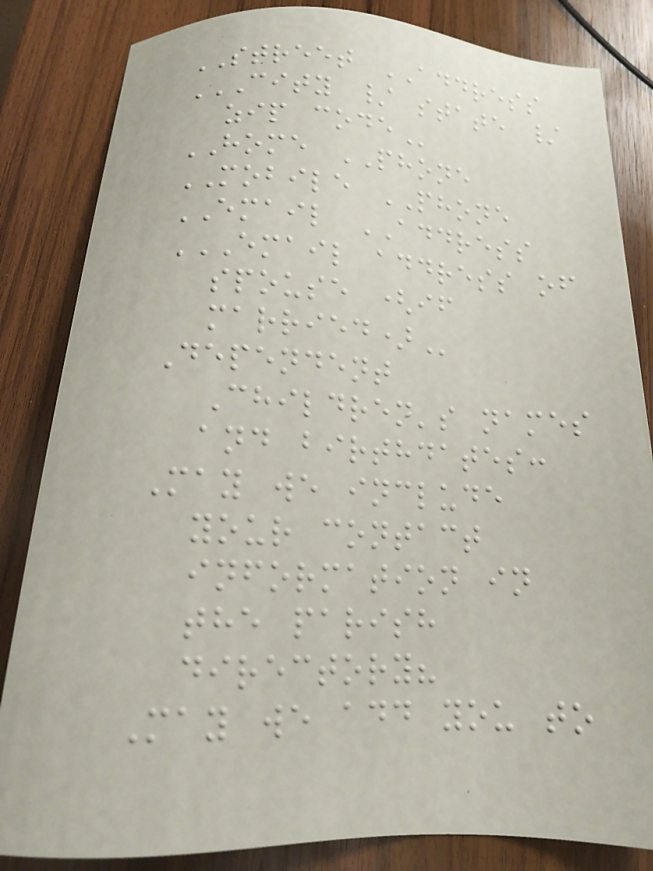STREET ADDRESS
CITY / STATE /
ZIP CODE
HOME PHONE
MOBILE PHONE
EMAIL ADDRESS
EMAIL ADDRESS OF
SPOUSE (IF
MARRIED)
Dependent
Children's names
and birthdates:
May we include
your contact
information in
the parish
directory?
May we add you to
